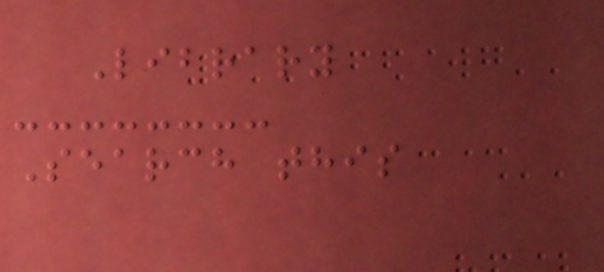Library
Search this
